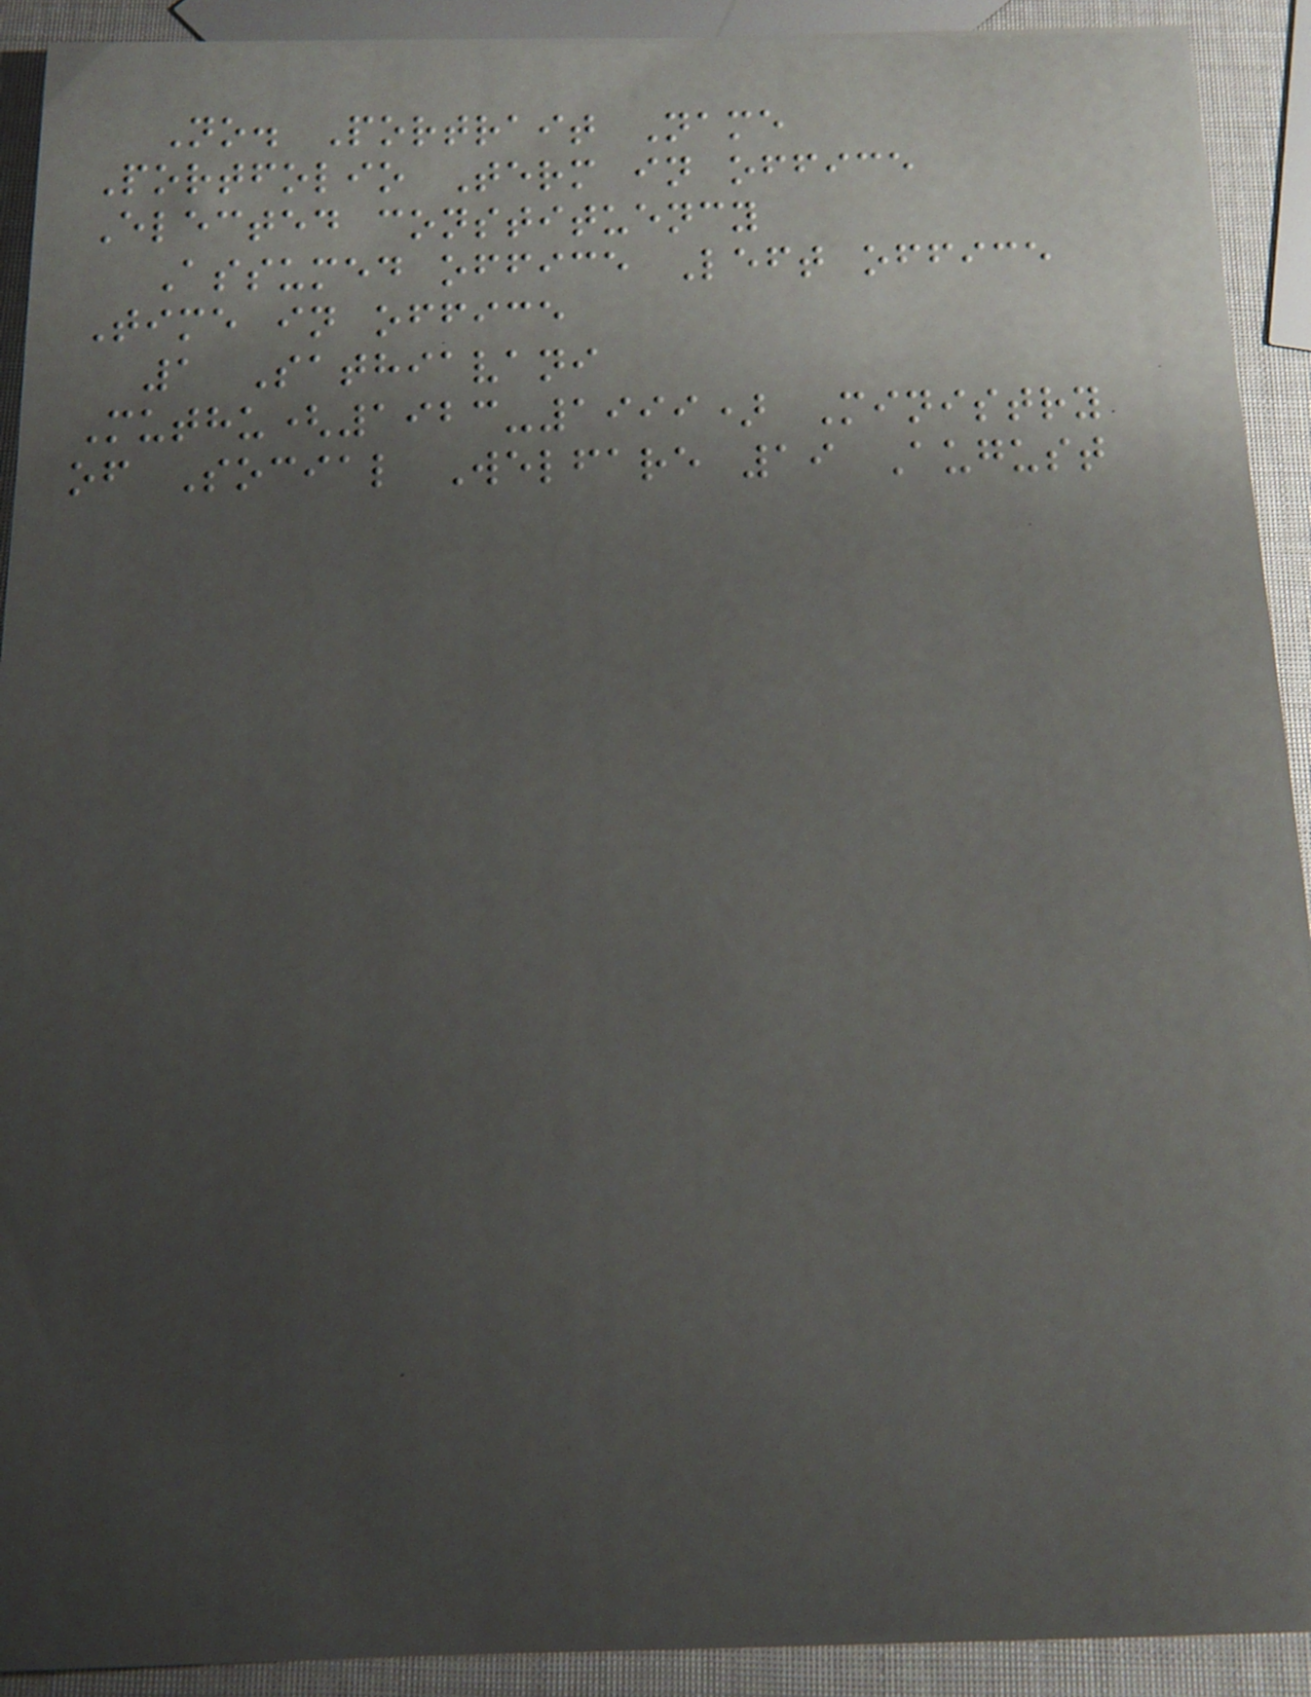No. Portrait Name
Portfolio Term in office
Elected constituency
Assumed office Left office
Time in office
1 Sathiavani
Muthu(1923-1999) Ministry
of Social Welfare 19 August
